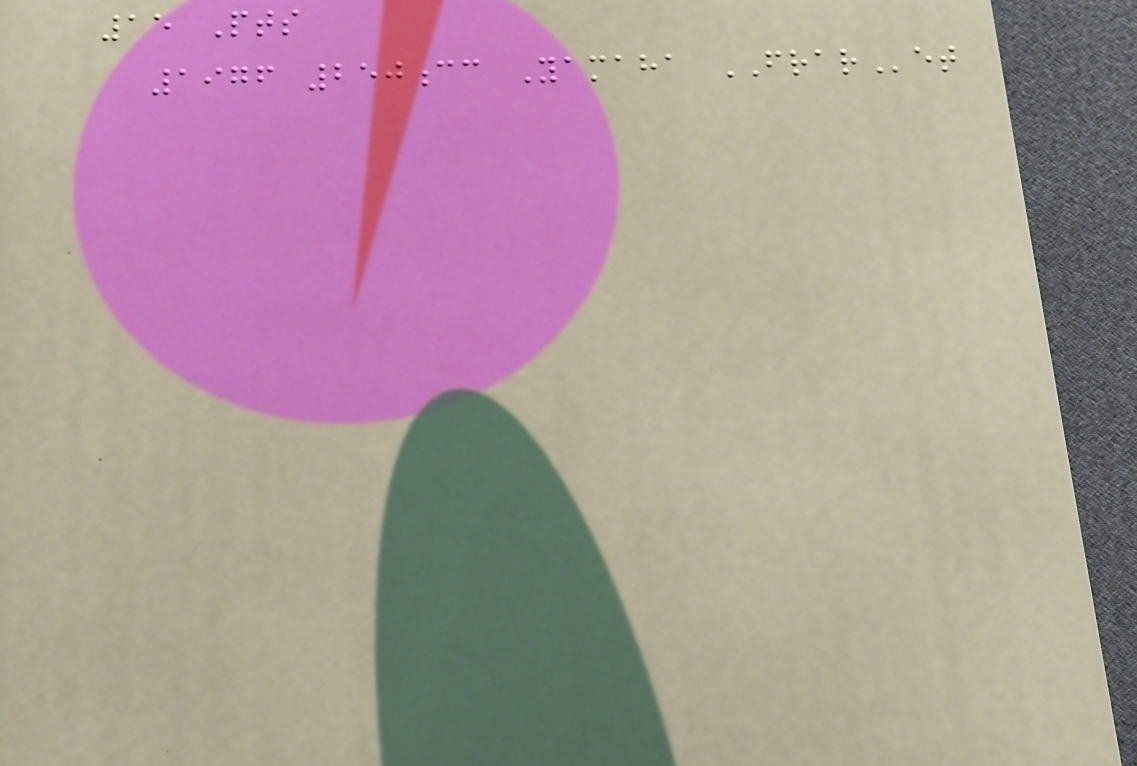15 Pts
1976 250cc Yamaha FRARet
